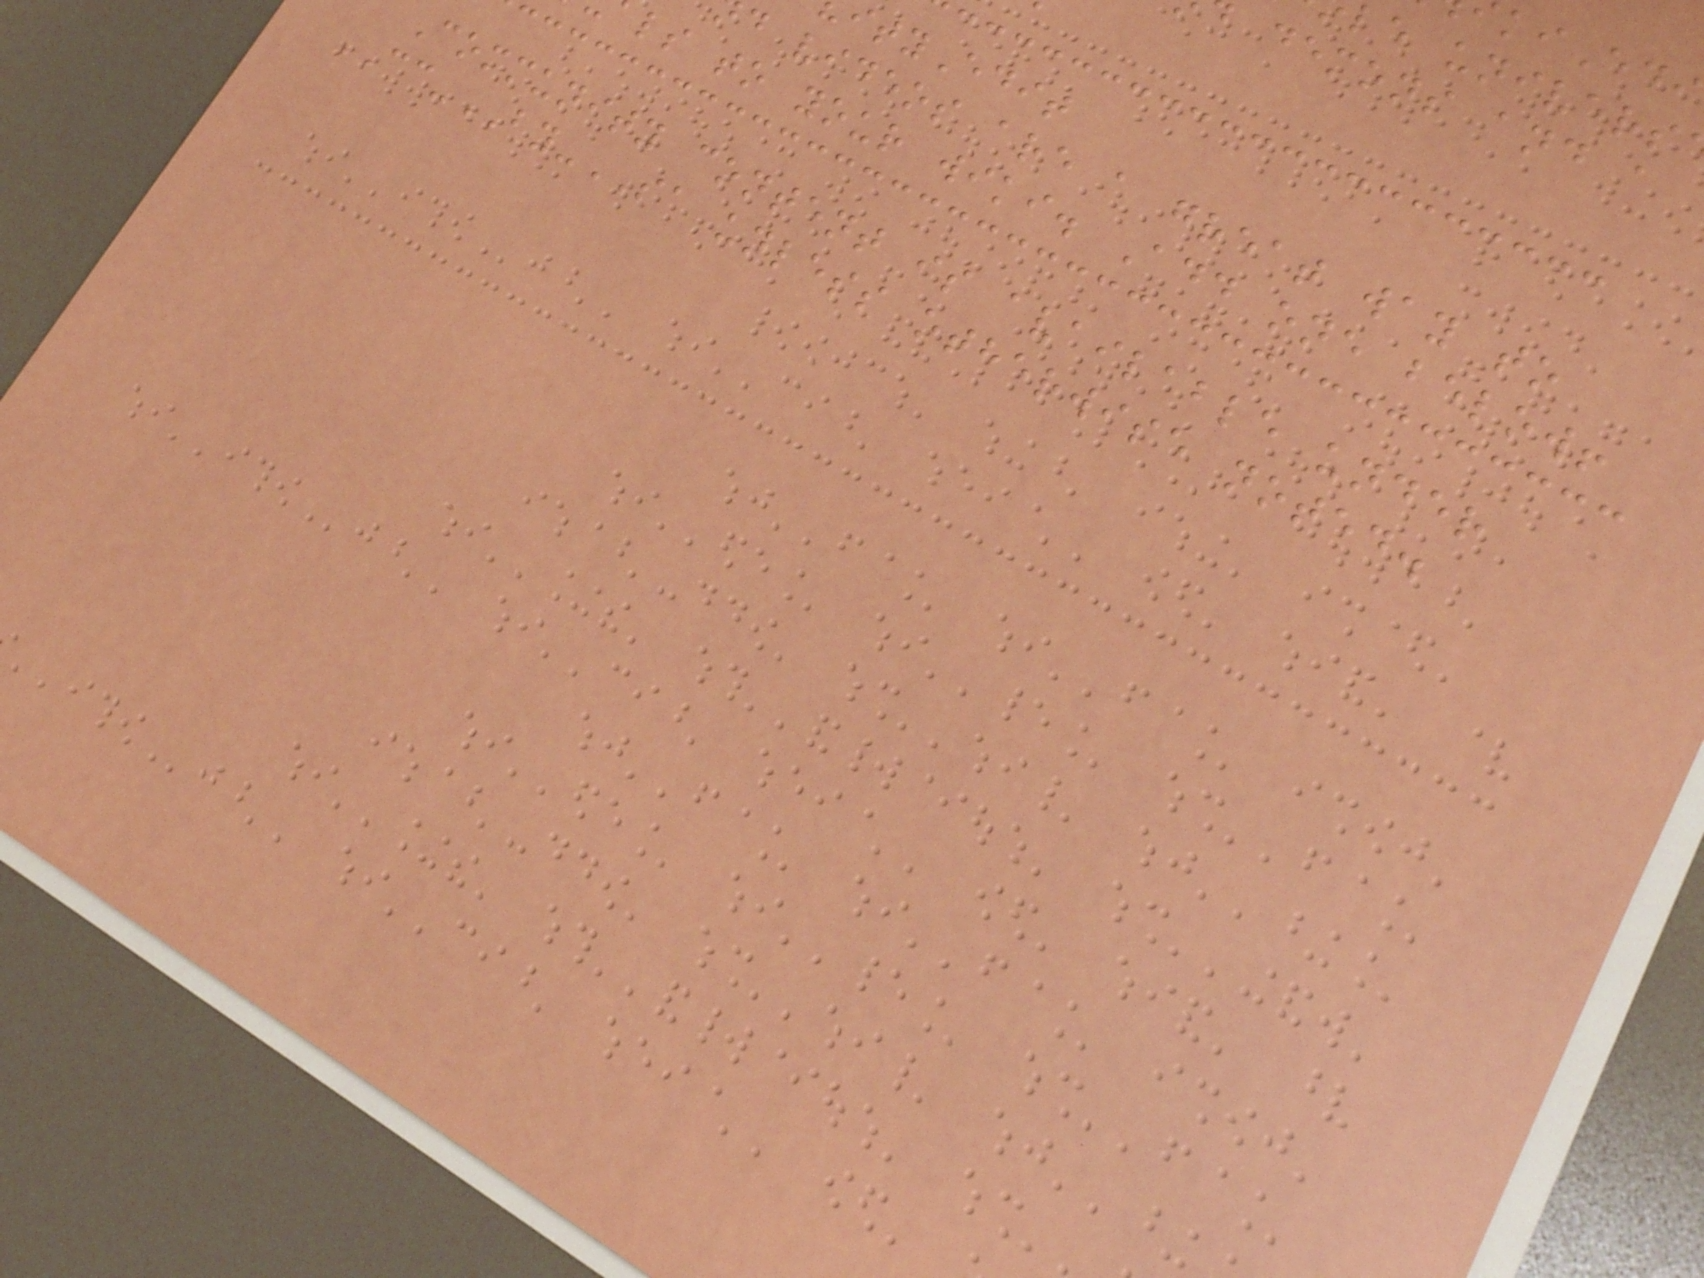le univers
demons and a
ityEdit
d videos are a great way to
ls to your wiki. Add one below!
Community content is available under
CC-BY-SA unless otherwise noted.
